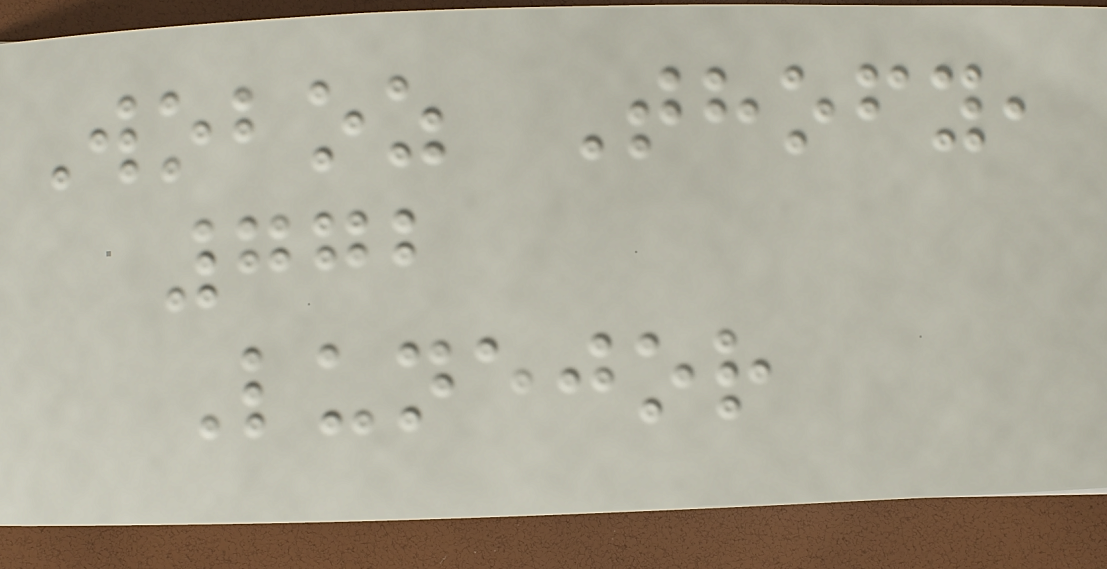Woboz Thofy,
772
Lunejor
